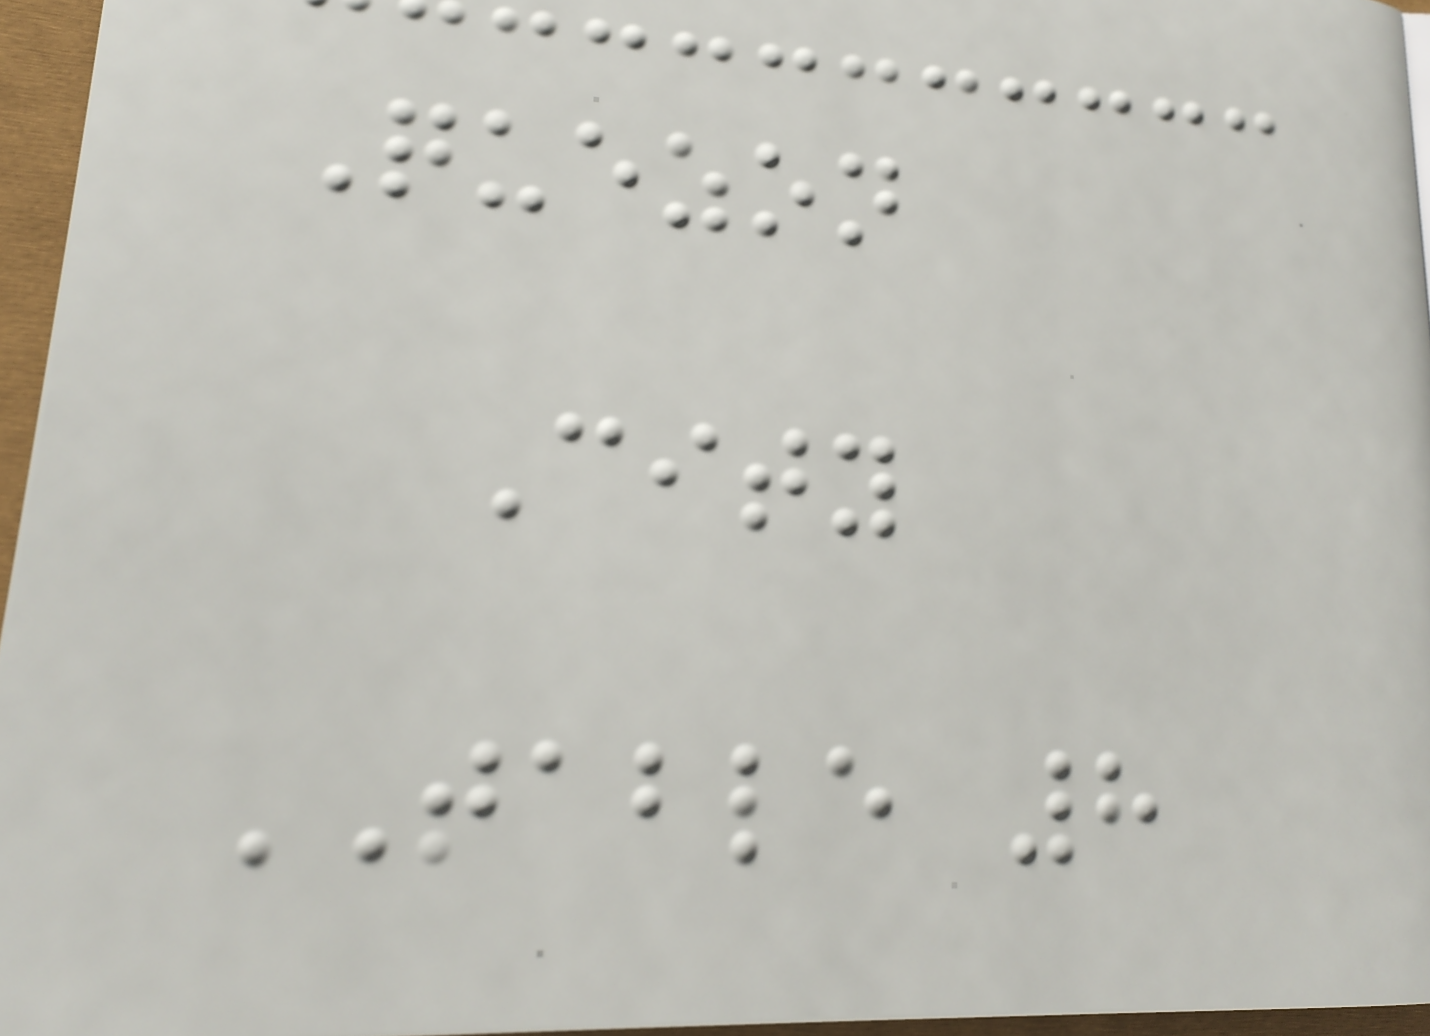Quezon
City
TABLE 8
